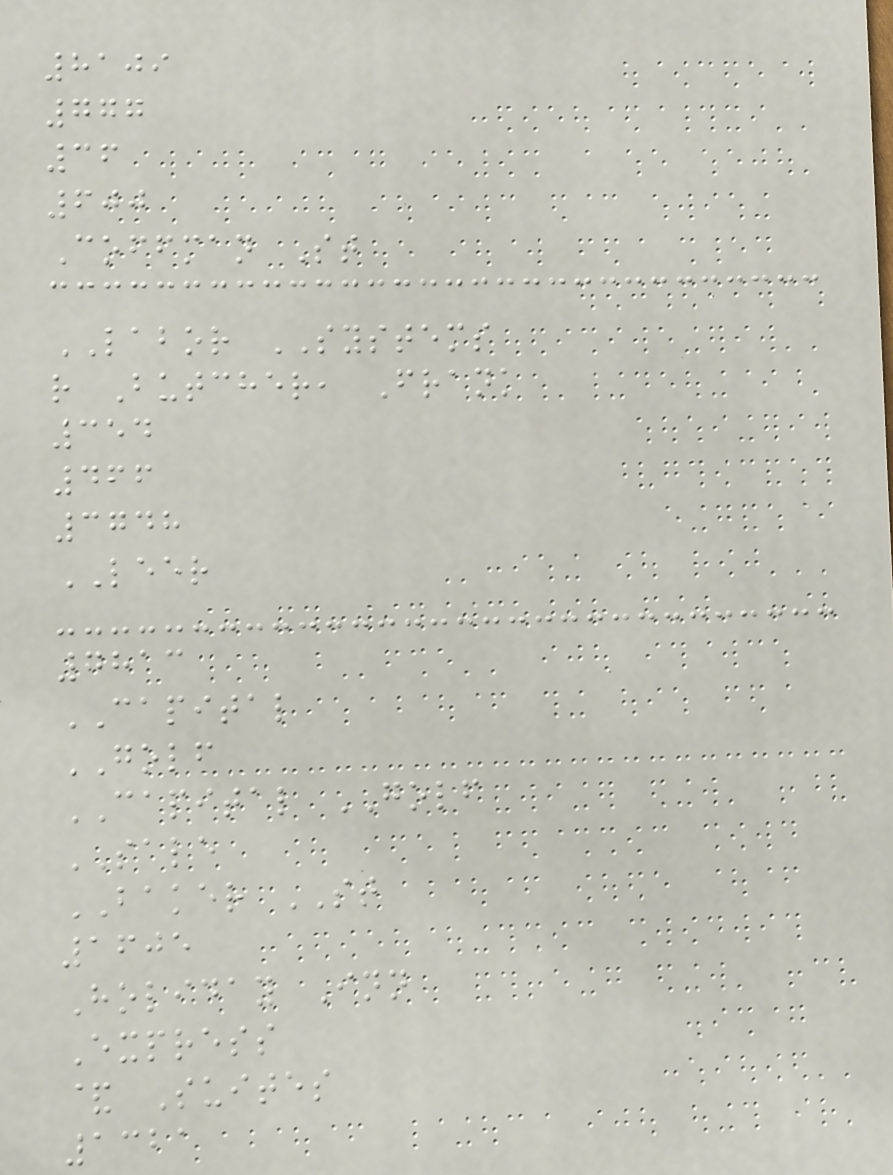8109
777
36
600
Coffman St
LABOR SYSTEMS
r Butcher, Frank
354
466
3748
LEER
7813
CAPITAL
GOLF
CAPITAL GOLF
SALE
BAKER ST
1605
Holiday Inn
Express
& Suites
1321
